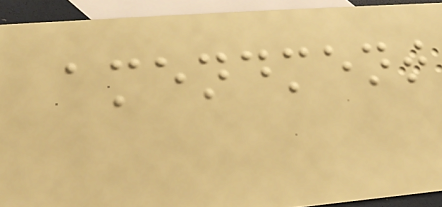amendment
